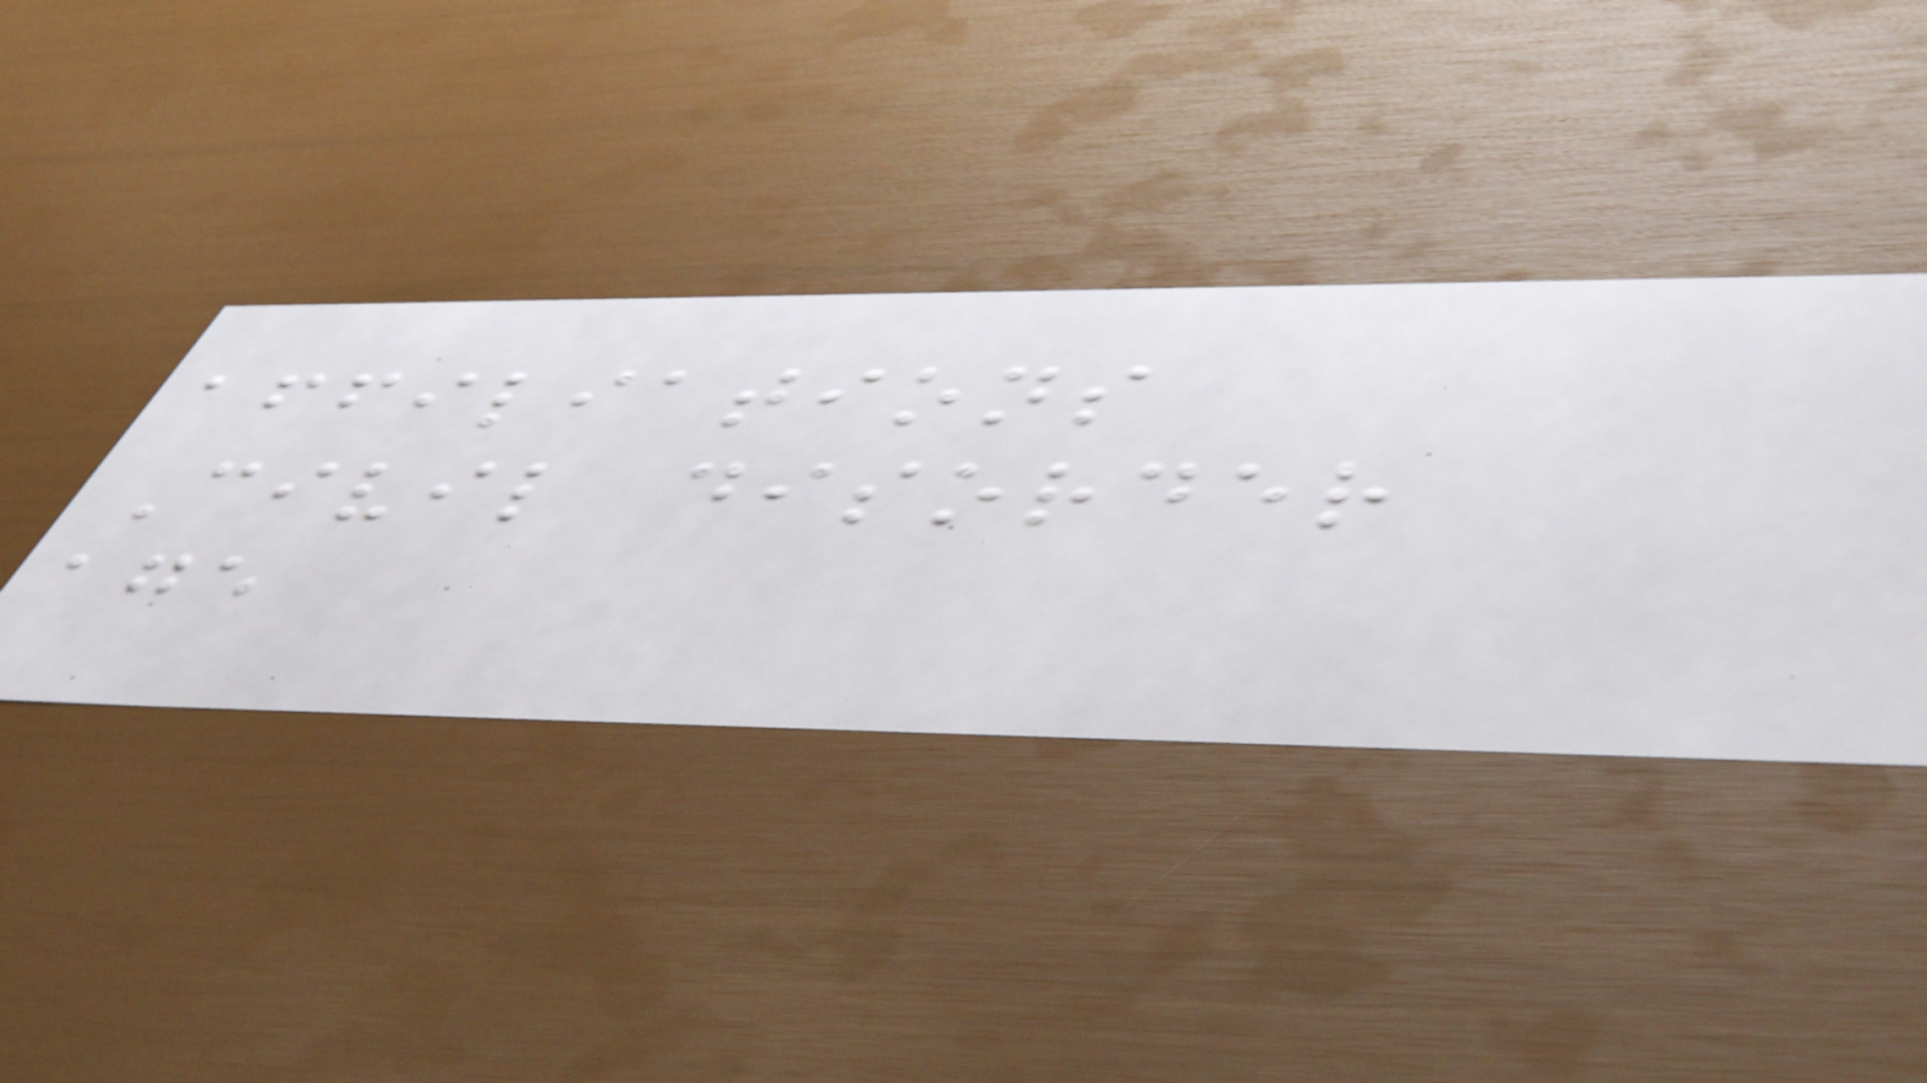affiliations
Civil disorder
age
